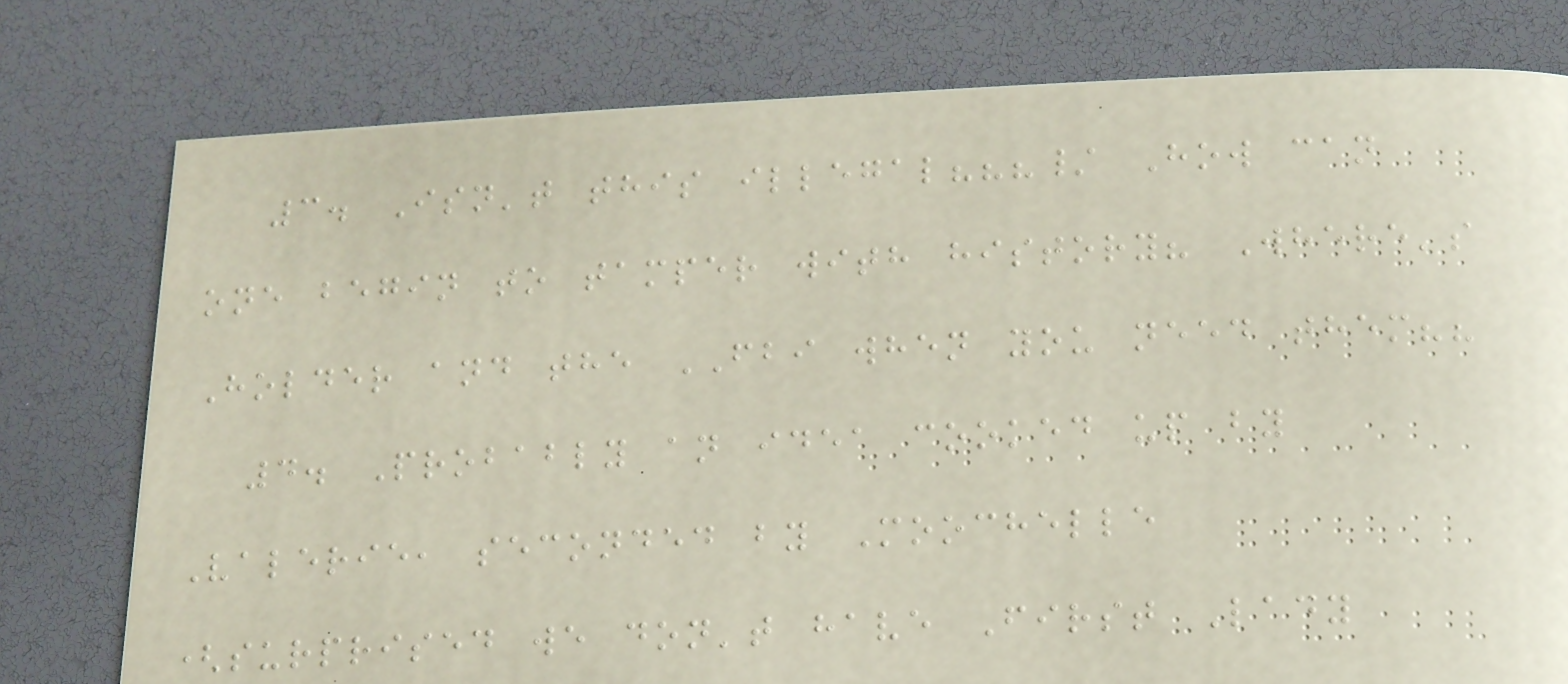3. Isn't this illegal???/ How can
one begin to tamper with history? Where's
Holder and the FBI when you need them??
4. Probably an idea cooked up by
Valerie, seconded by Moochelle
(surprised we don't have First Lady
